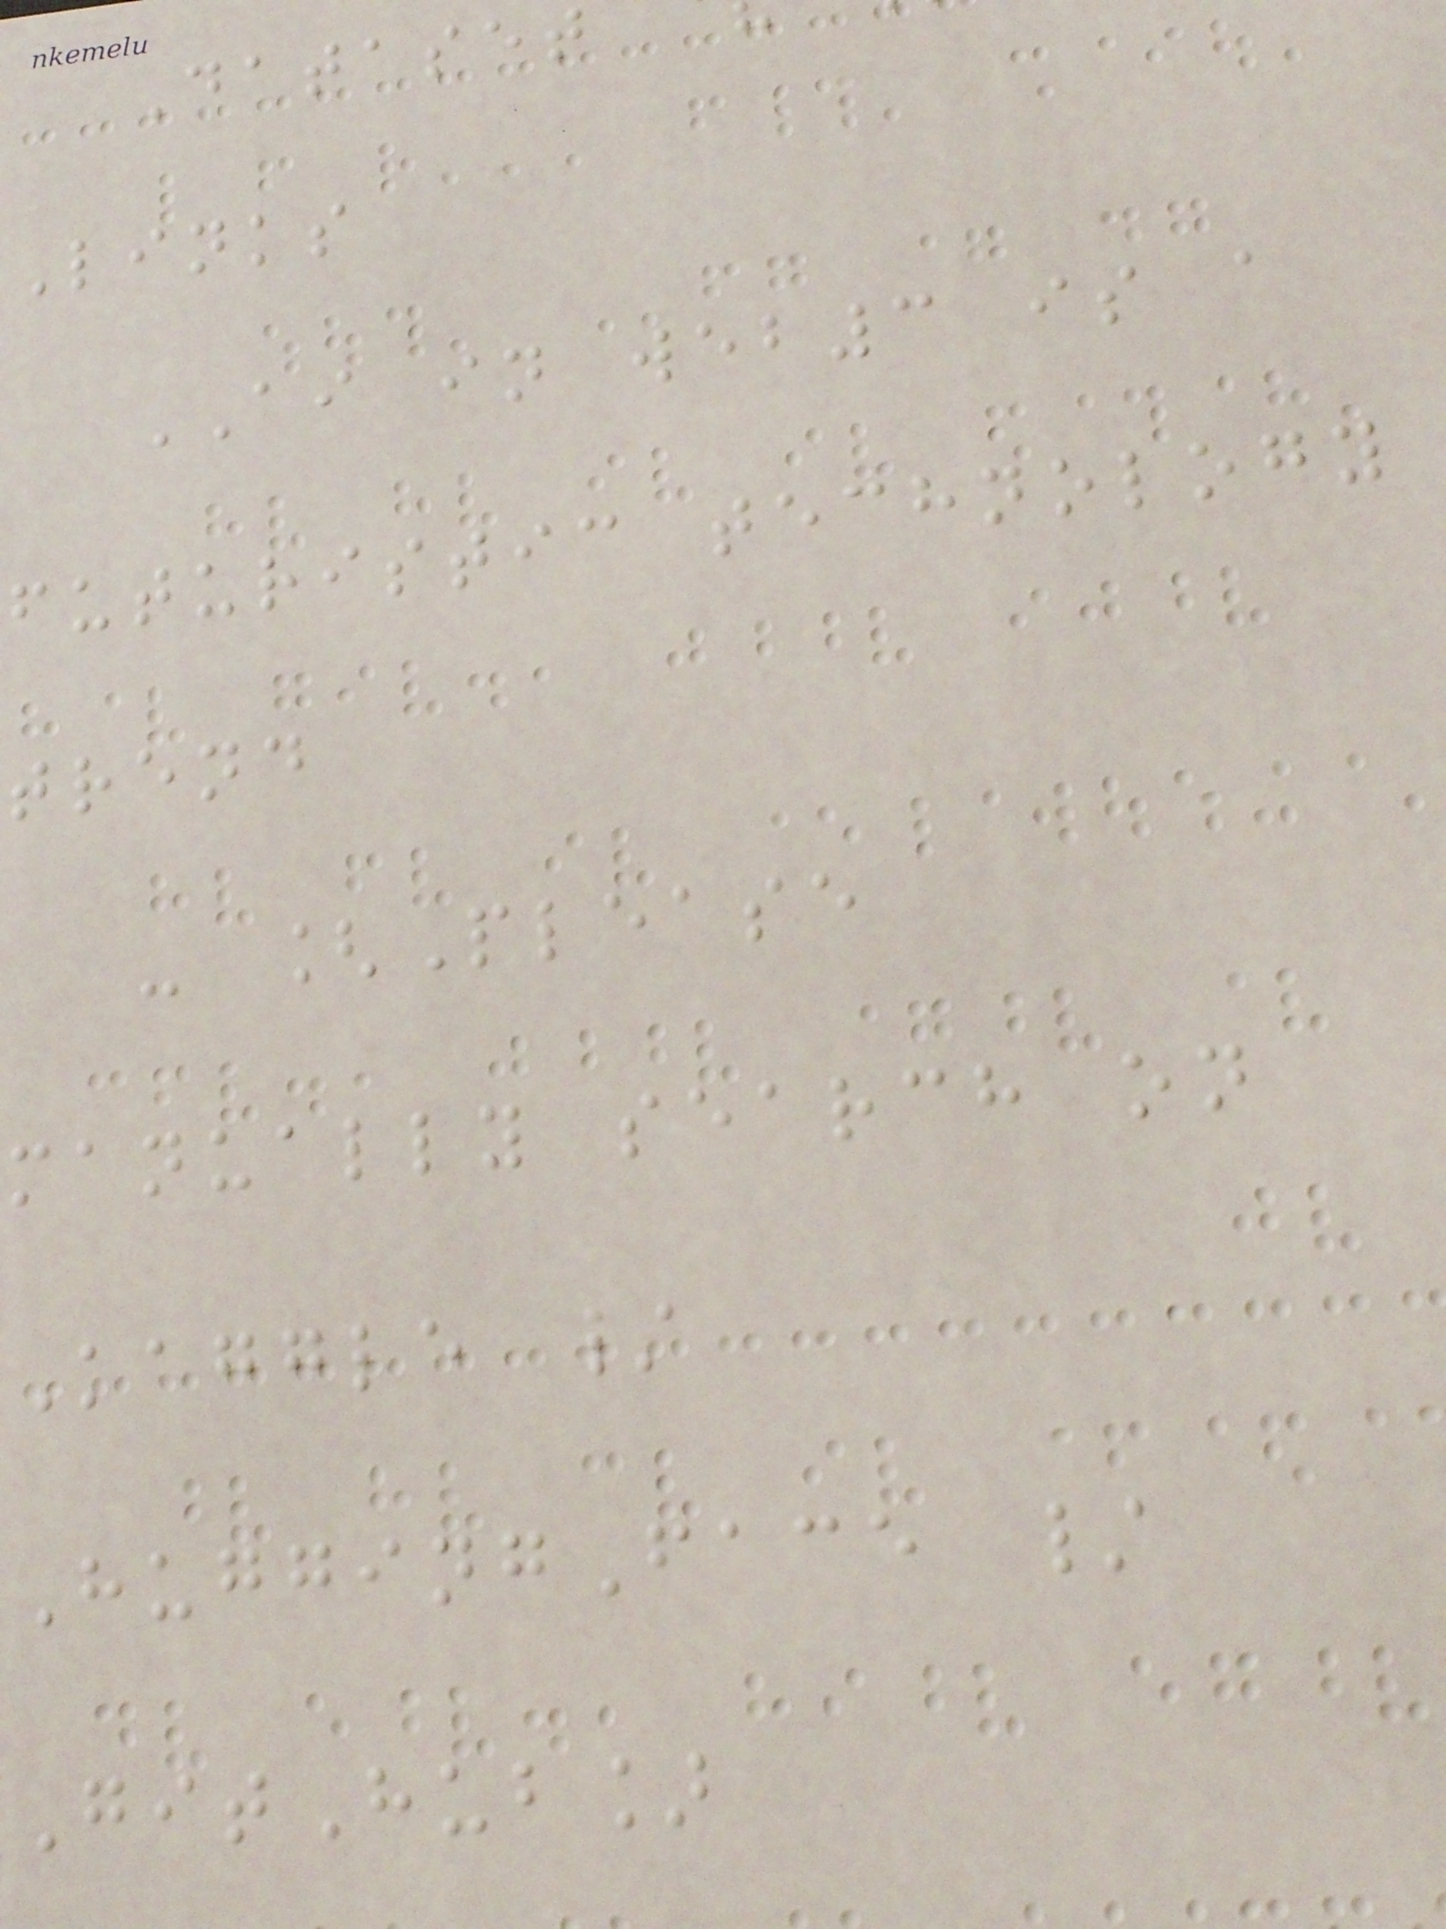Dataset
Links
AI in web3 is a
futuristic technology
trend
- [Please
manually search on
Kaggle /
HuggingFace /
GitHub]
